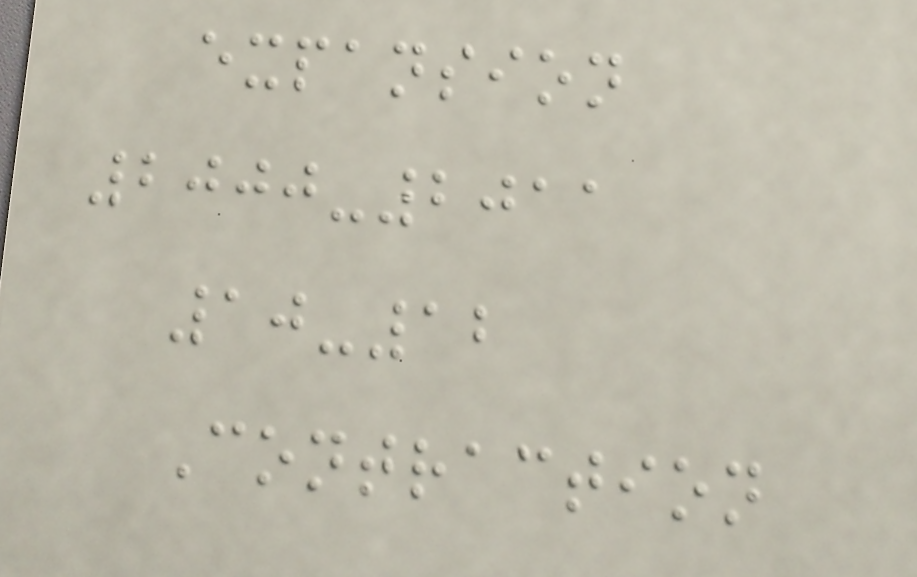expansion
2000-2011
10-12
Contraction
